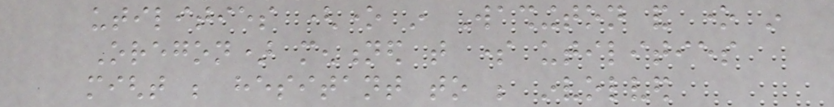utilities (one in Washington and one in
Oregon) mentioned that some utilities
might be hesitant to be involved
